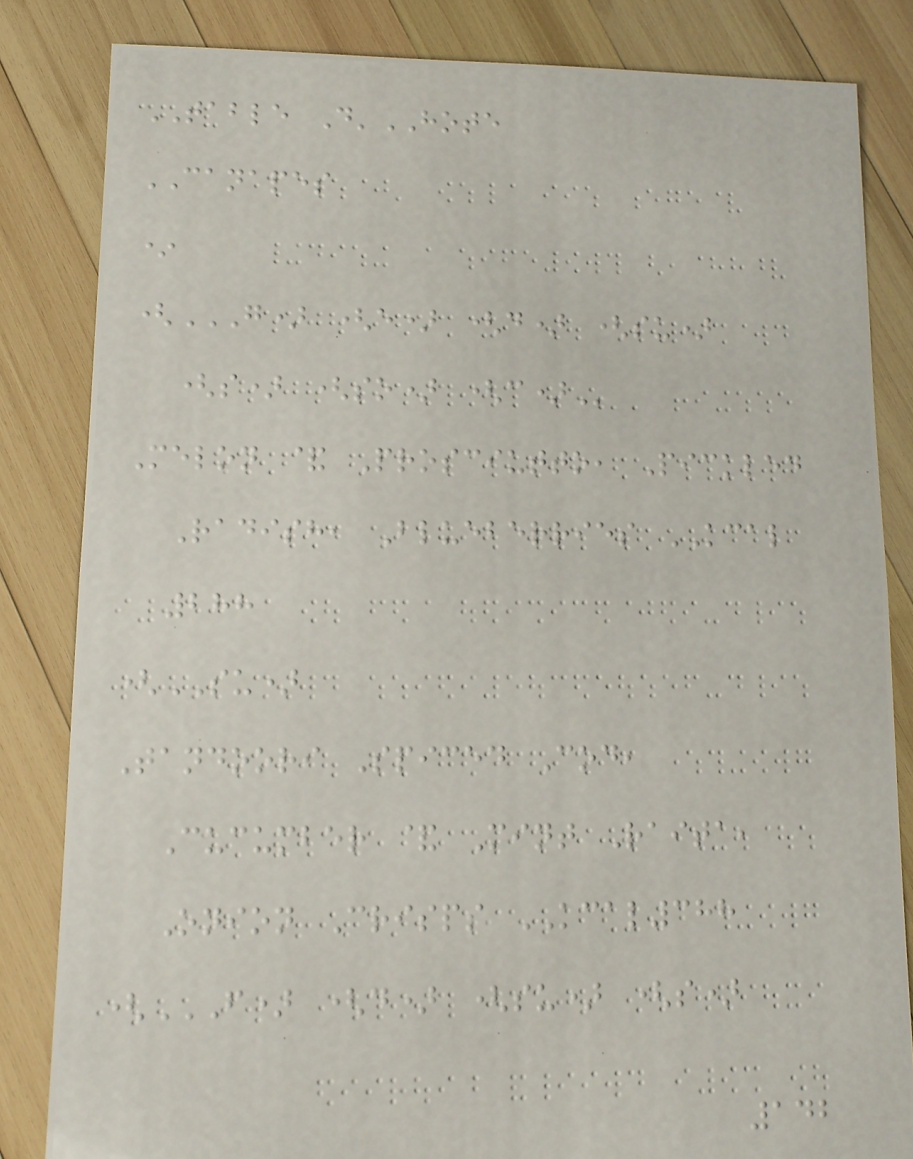TABLE D'HOTE
CANAPES
*
(G) (E) (D) (SU)
(S) (SO) (C)
Melon & Prosciutto, Pickled
Radish, Blueberries KCAL
288
(SU)
Tandoori Spiced Cod,
Cucumber & Mint Raita,
Onion Crisps KCAL388
(F) (D) (SU) (S)
142
